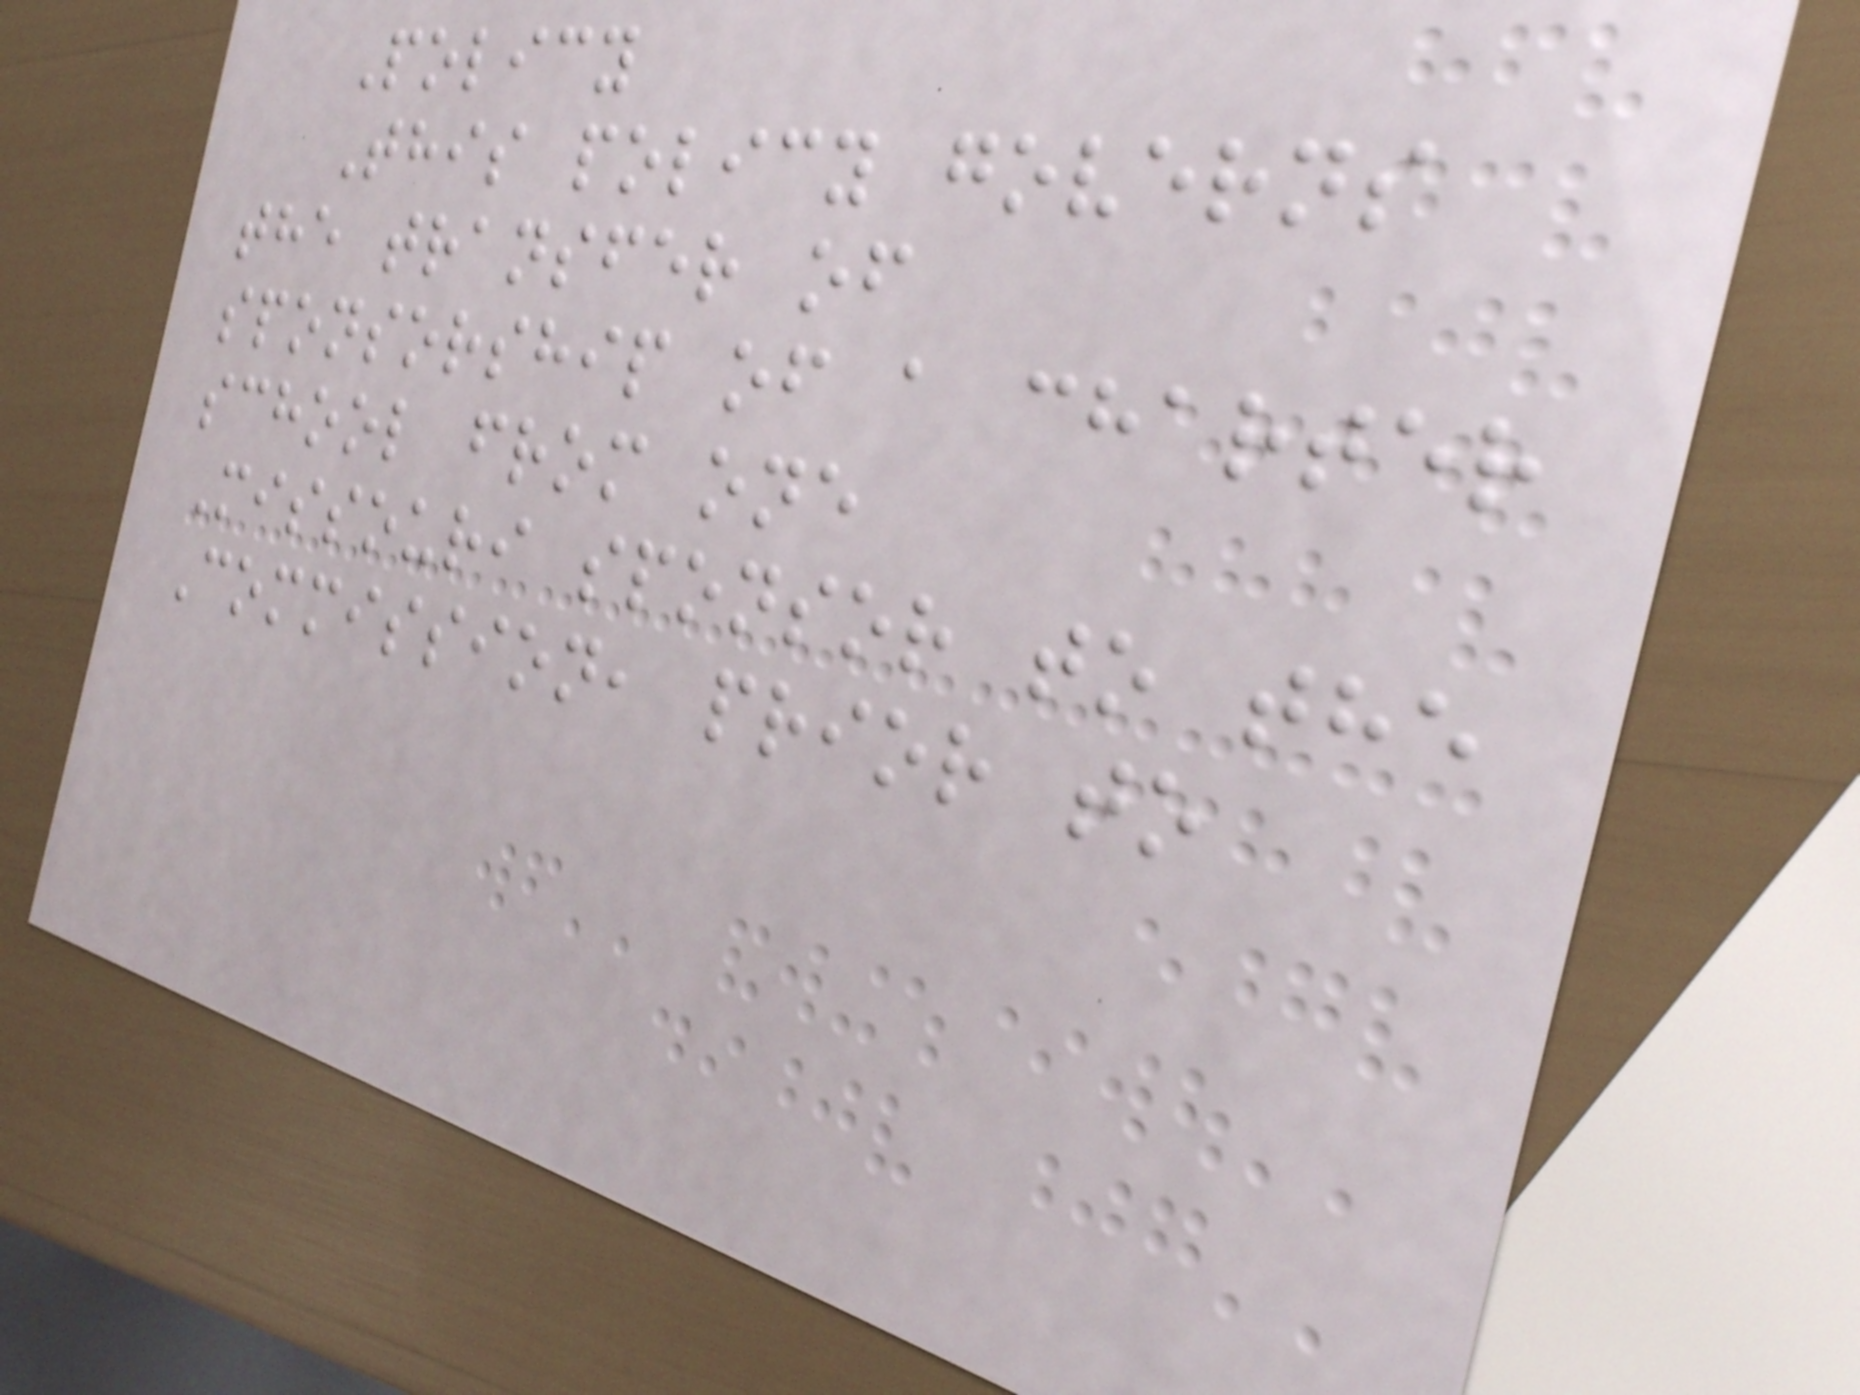Policy
This policy governs
the transfer of
sponsorship of a charter
school from one
Missouri sponsor to the
Commission, prior to
